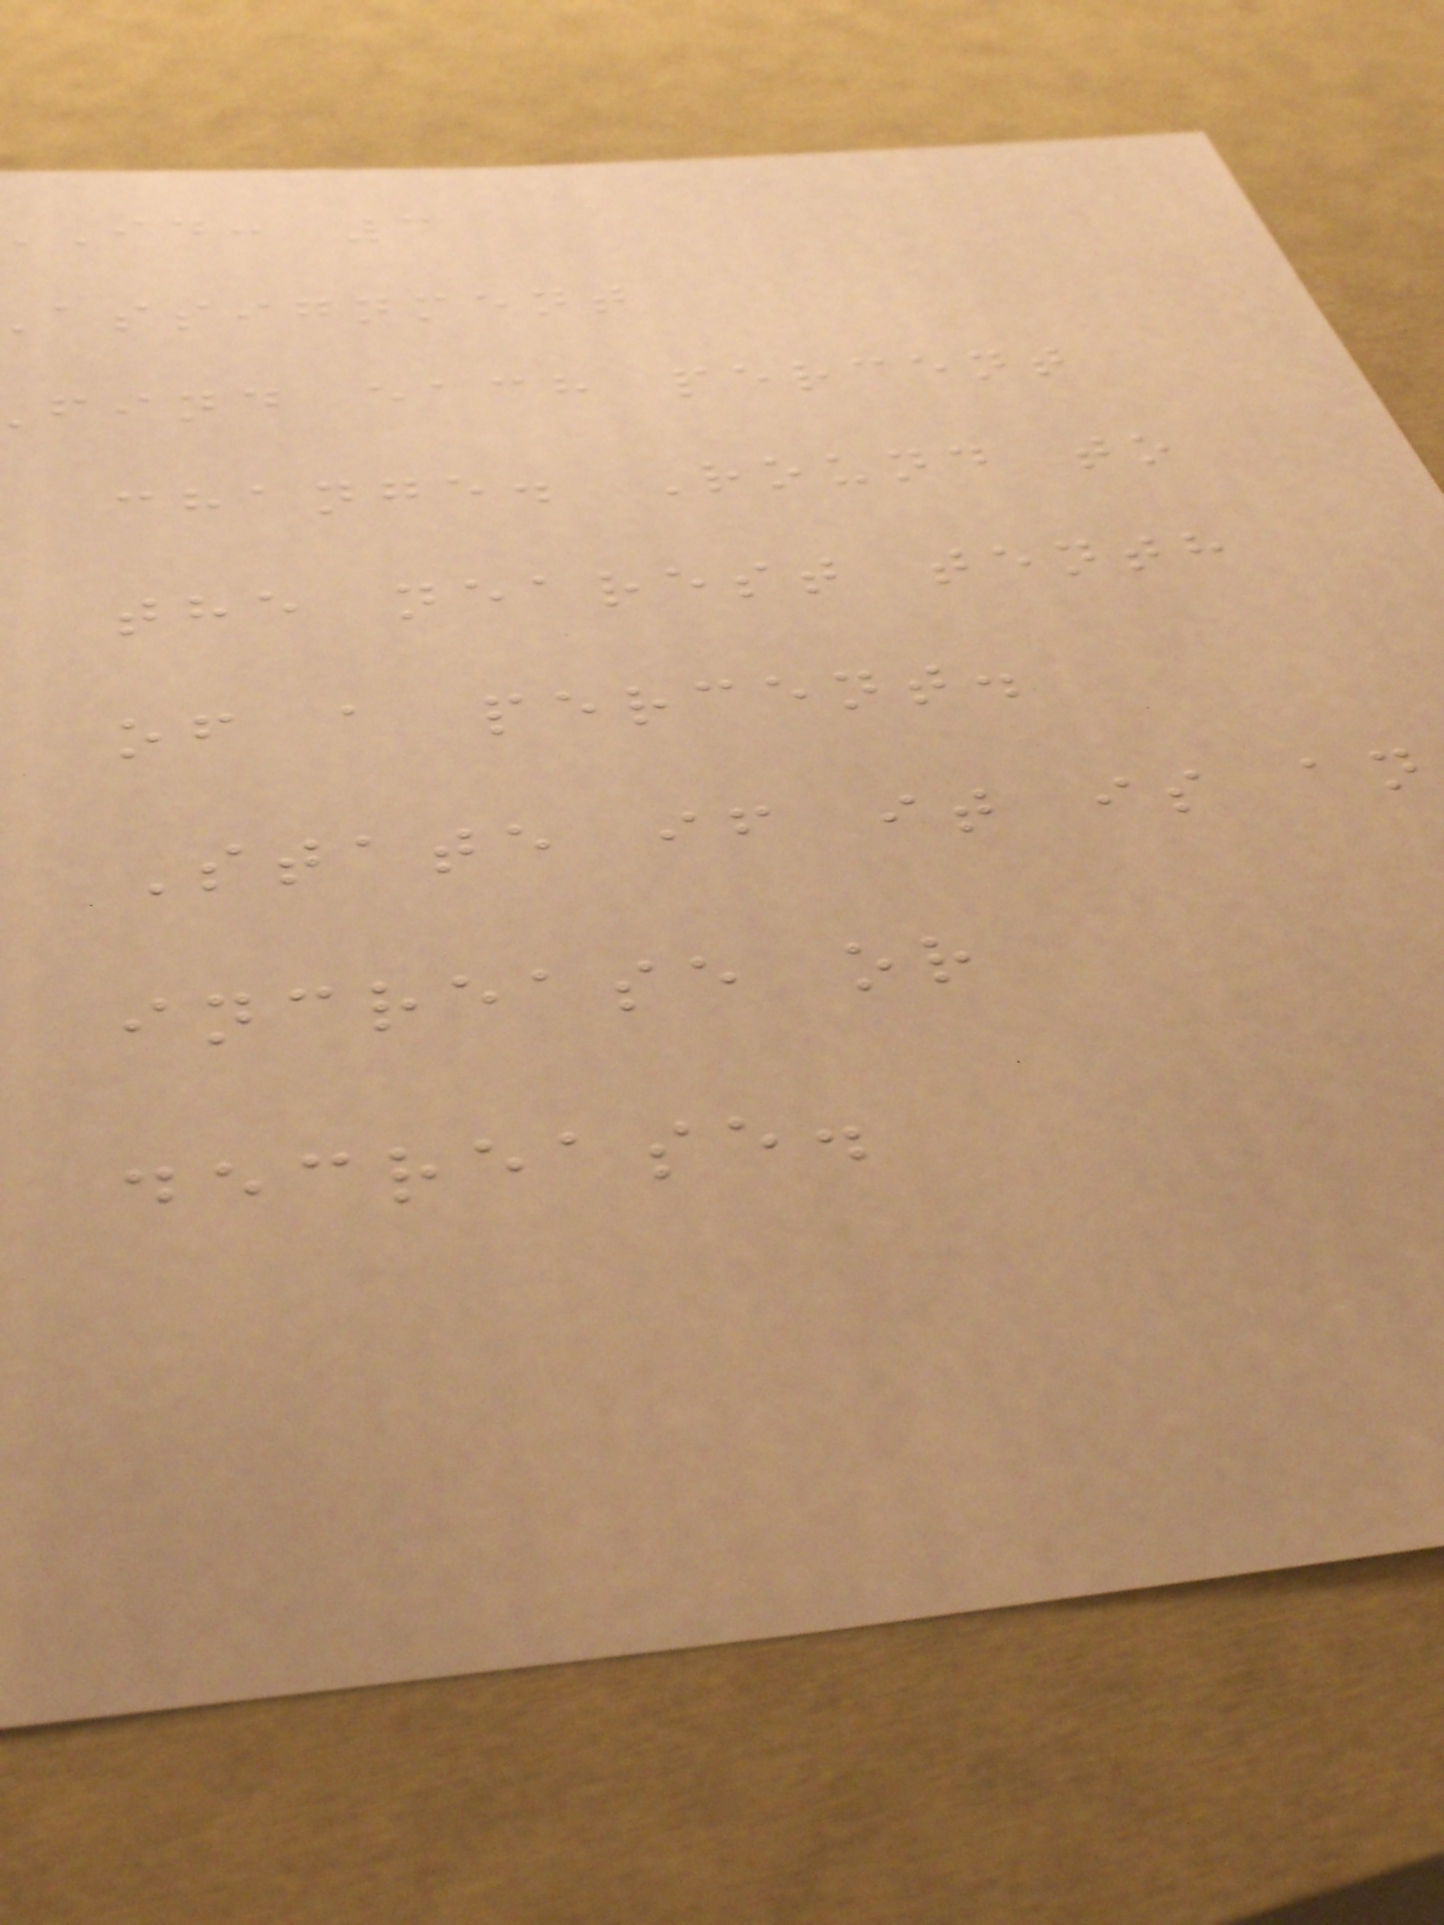id: 3
assignment
find each percent
change. Round to
the nearest tenth
of a percent.
State if it is an
increase or
decrease.
